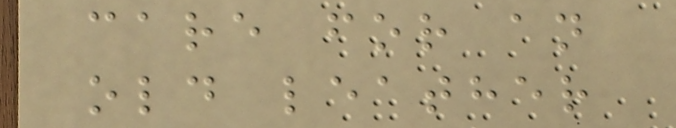care for an
old leather
